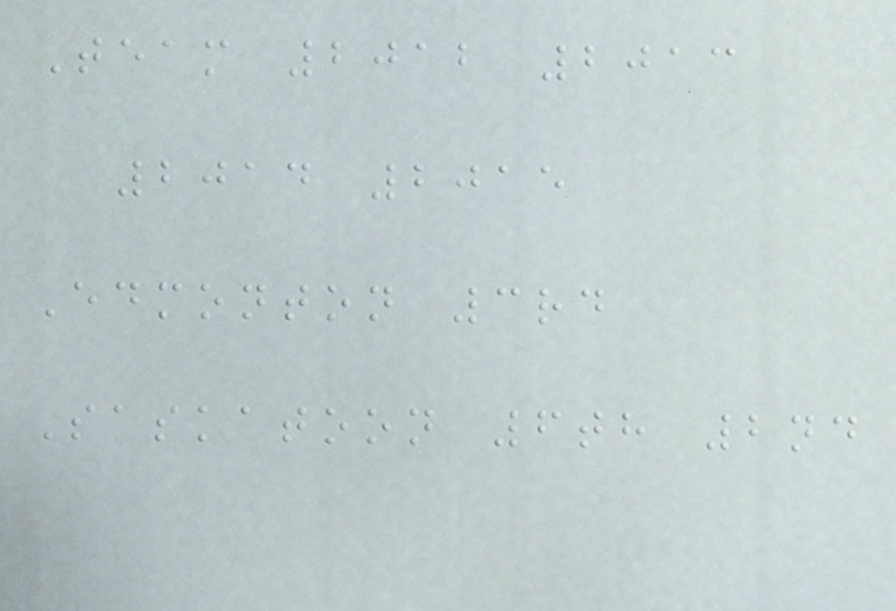Team 2012 2013
2014 2015
Edmonton 3rd
Saskatoon 6th 2nd
